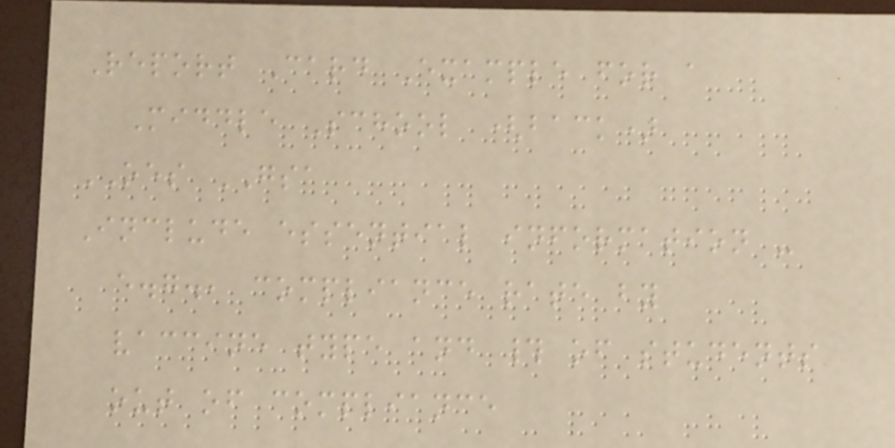Report Card Example for a
Middle School (back)
OES GSA
Include essential information -
e.g., compliance rate by
vaccine type and # of students
out of compliance
